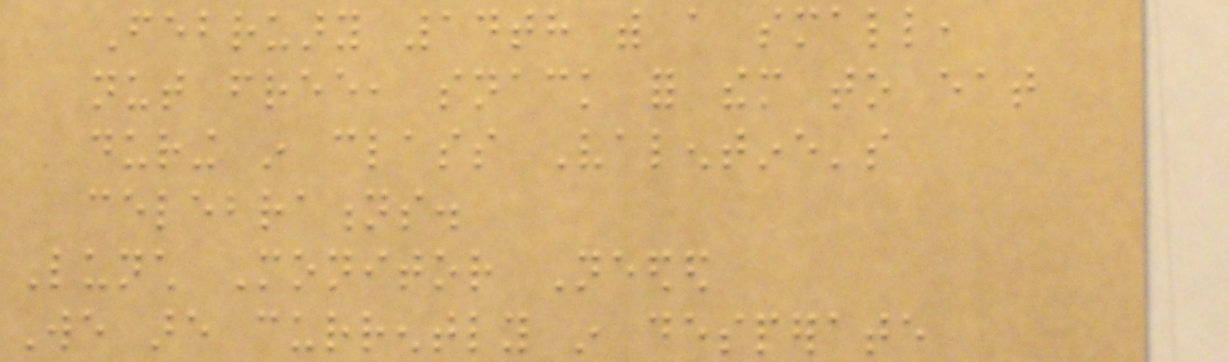February 14th with a small,
nut free, snack for them to eat
during in class Valentine's
celebrations.
Lunch Monitor Needed
We are currently in desperate
